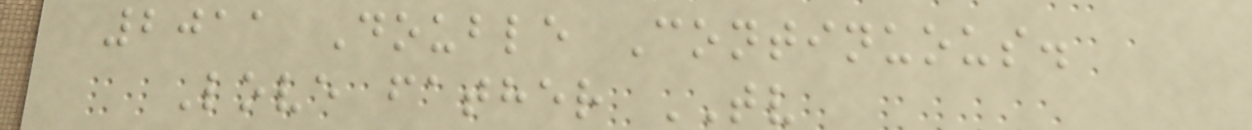2011 Double Continuous.
Love father TV
